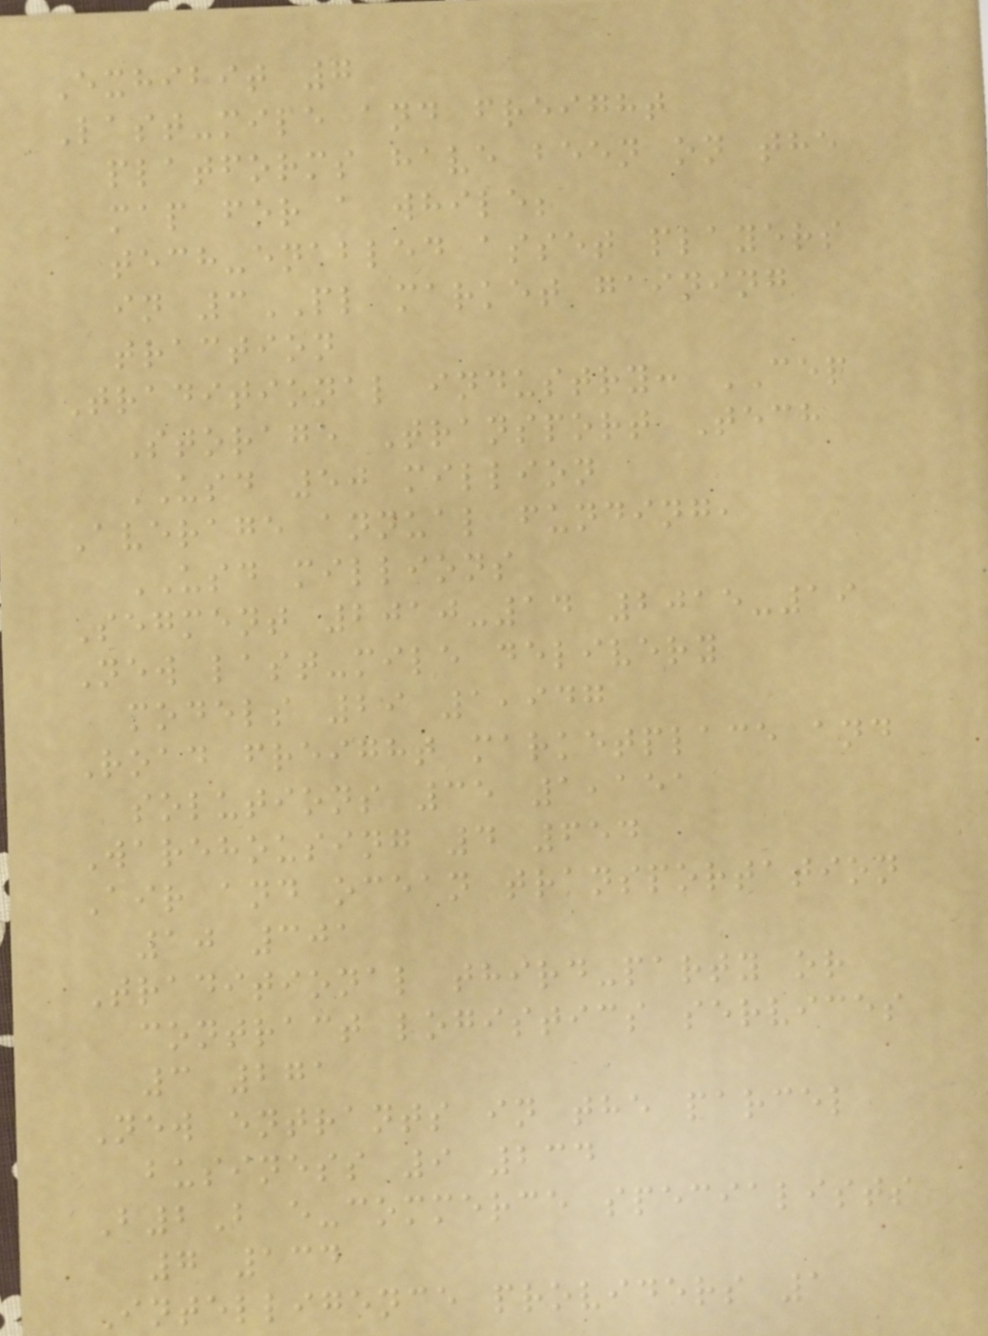Exhibit 7
Last-mile and freight
platforms have been on the
map for a while;
tech-enabled asset players
in 3PL market gaining
traction
Traditional industry: CEP
Storage Transport Tech
USD 50 million
Average annual funding,
USD millions
Segment 2010-14 2015-19
New last-mile delivery
models 29 1,947
Road freight marketplace and
solutions 35 1,151
Warehousing 4 654
Air and ocean transportation
10 301
Traditional third-party or
contract logistics services
3 271
New entrants in the parcel
business 9 234
B2B e-commerce specialists
7 134
Intelligence providers 1
